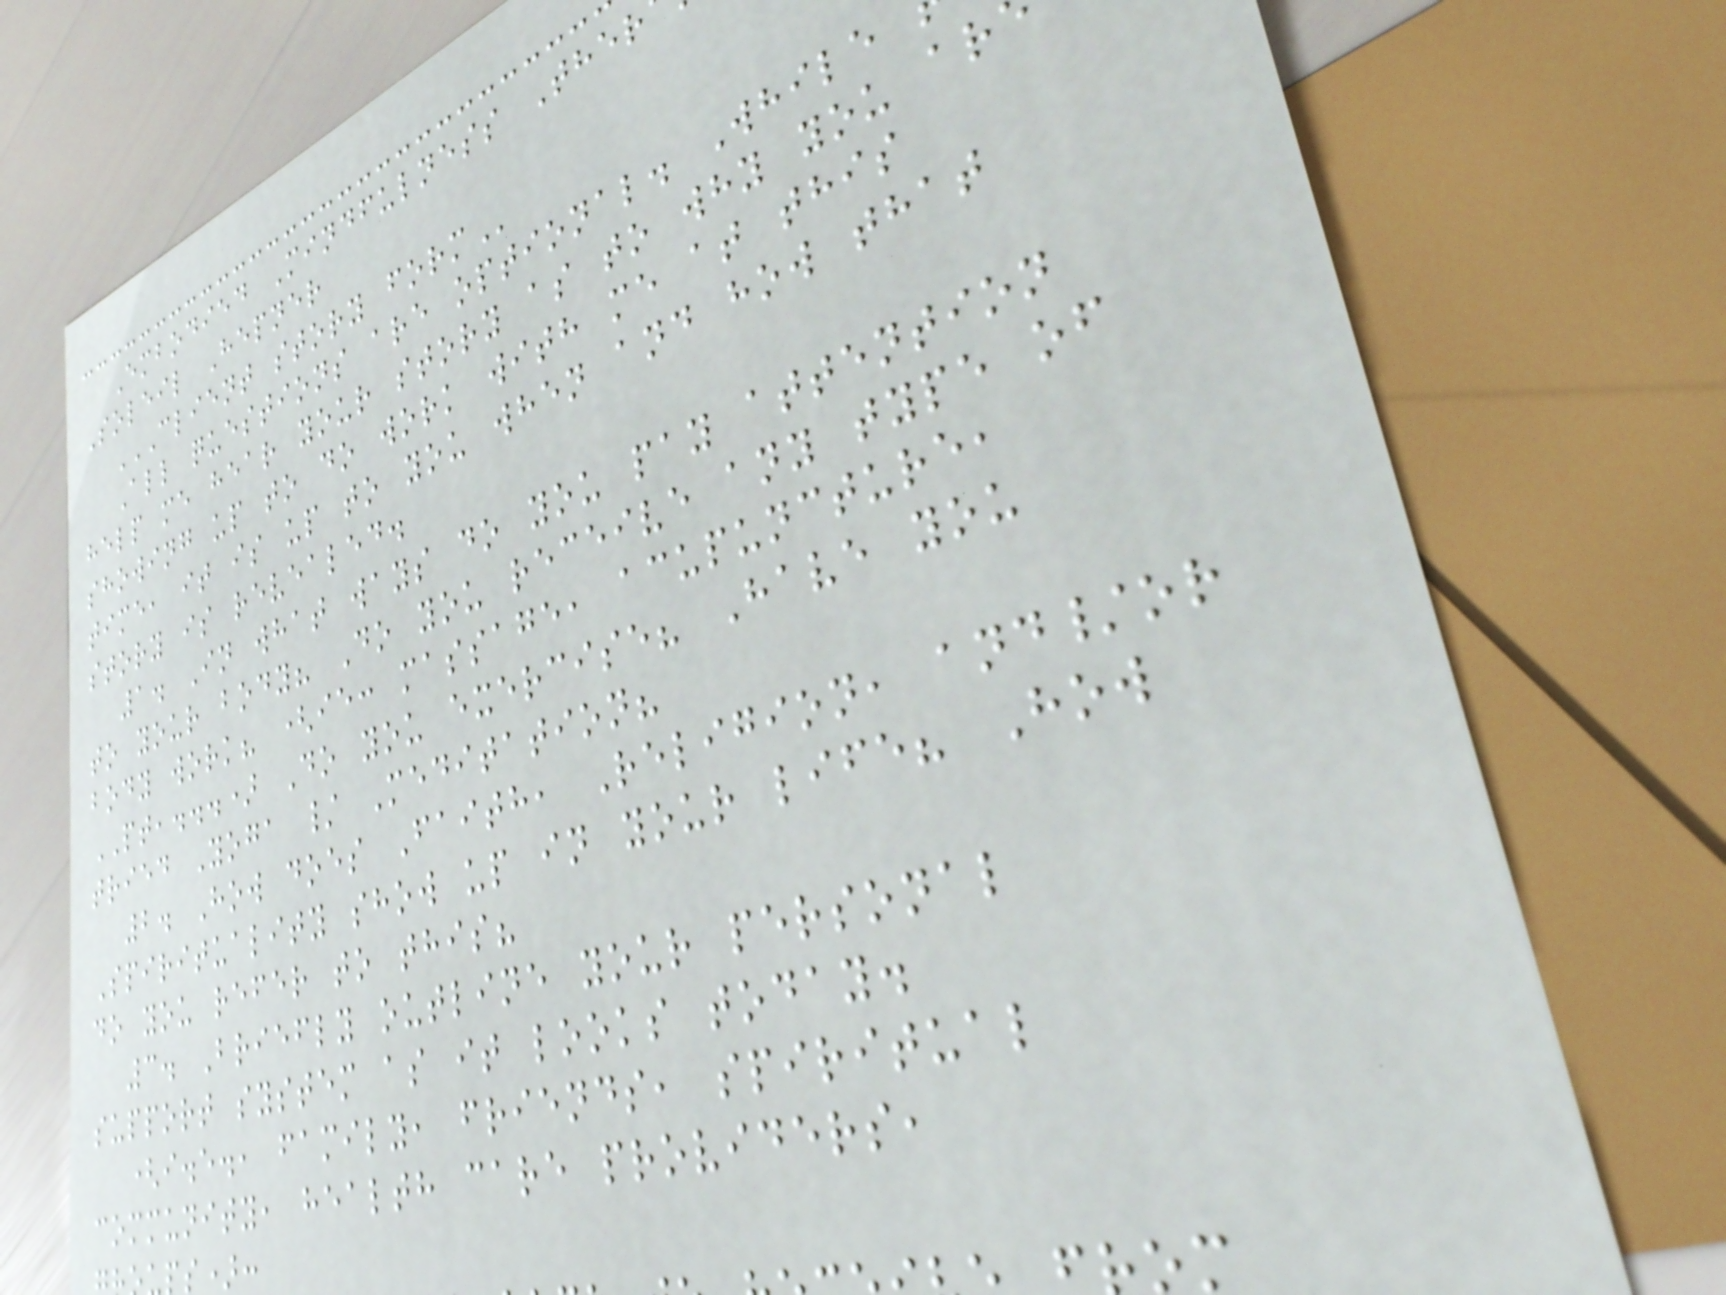Embodied Mindfulness Ther
Soleil Hepner
CLIENT STORY FORM
All questions are optional. While
help me hear your story as to why you ar
showing up to do work with me at this
time, it is up to you when and how that
story is revealed.
1. In what ways do you pay attention
to your body? Do you receive any type of
body work? (ie: massage, acupuncture,
PT,...) Do you exercise? Have you
tried Yoga / Meditation?
2. How does Faith, Religion, and/or
Spirituality show up in your life? How
do you refer to this?
3. Briefly outline your personal
support system as it looks today.
(i.e., family, friends, spiritual
community, health care providers,
ps):
